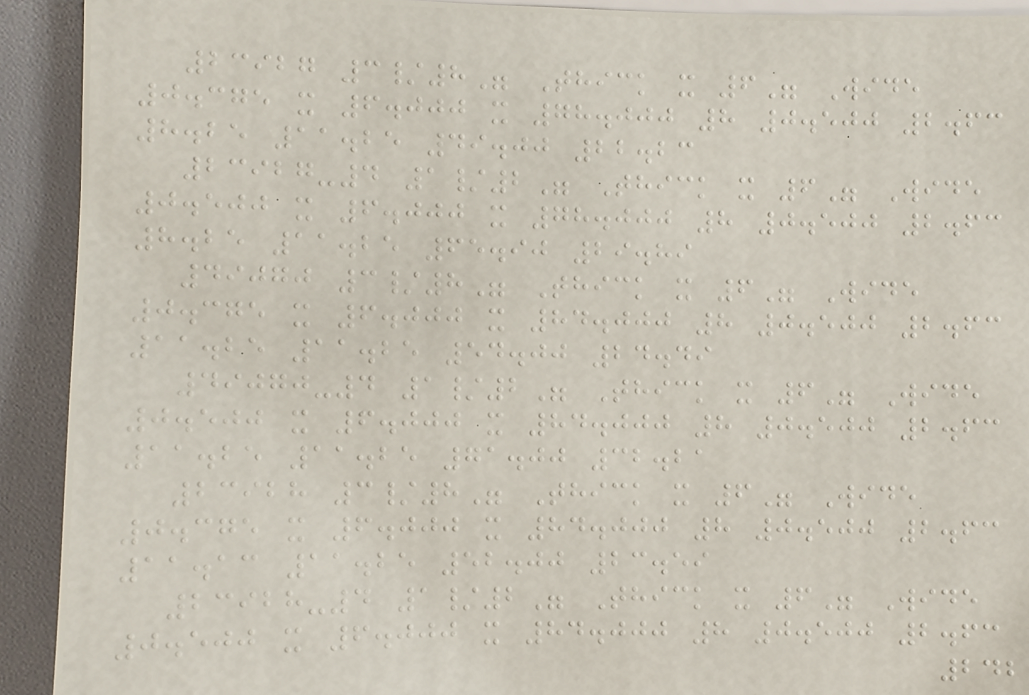23927 3/8" Thick x 6" Wide
0.375 x 6.000 x 78.000 8 0.500 2.63
8.25 11.25 49.00 22.23
23927-4 1/2" Thick x 6" Wide
0.500 x 6.000 x 78.000 8 0.500 2.63
8.25 11.25 65.90 29.89
49070 3/8" Thick x 6" Wide
0.375 x 6.000 x 84.000 8 0.500 2.63
11.25 11.25 54.00 24.49
49070-4 1/2" Thick x 6" Wide
0.500 x 6.000 x 84.000 8 0.500 2.63
11.25 11.25 71.00 32.21
23928 3/8" Thick x 6" Wide
0.375 x 6.000 x 84.000 8 0.500 2.63
11.13 11.25 52.00 23.59
23928-4 1/2" Thick x 6" Wide
0.500 x 6.000 x 84.000 8 0.500 2.63
242
